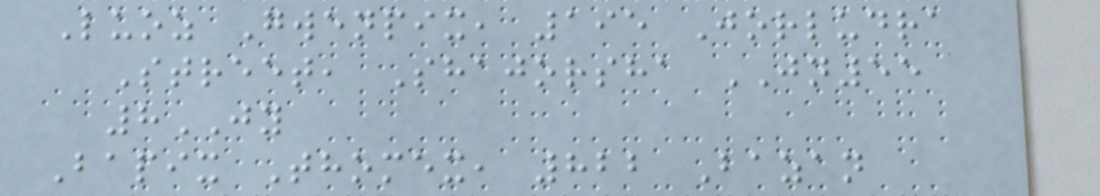Luoz Gwenpix, 195 Jorludra
Street, Shajorsha JN55
8JY
Bapix Thomex, 822 Bazan
